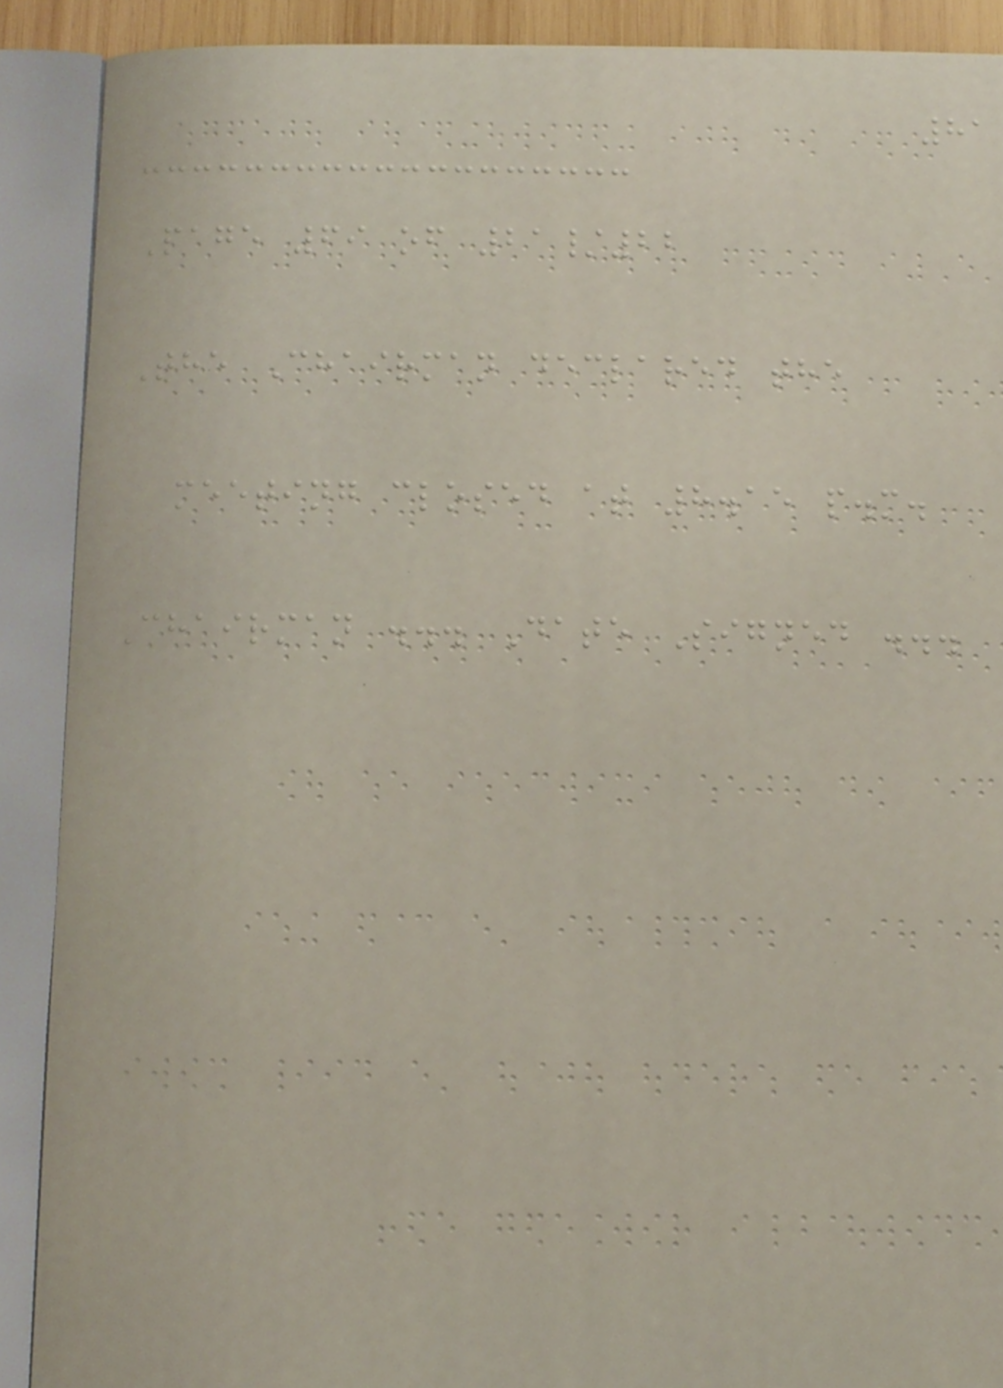81
Page 69 of 21/22
The Chairman declared the
meeting closed at 8.15 p.m.
Chairman ... Date Signed ...
